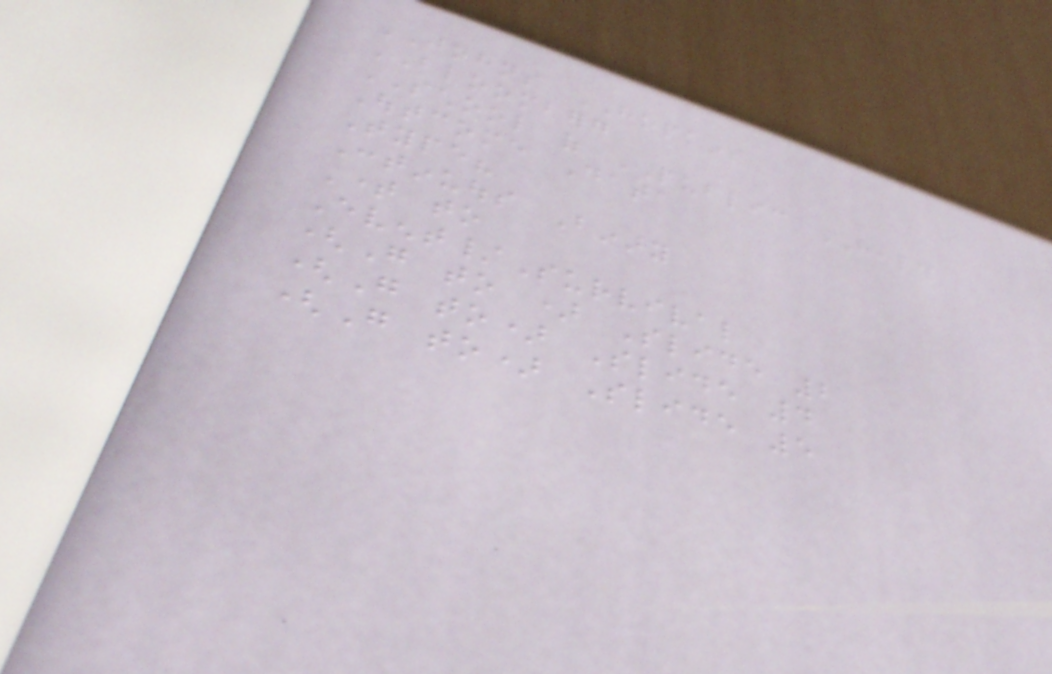JOHNS HOPKINS
BLOOMBERG
SCHOOL of PUBLIC HEALTH
Outcome Data
Type?
Continuous Binary
Time to
Event/Survival
(Go to ) Slide 2
(Go to) Slide 4
(Go to) Slide 5
